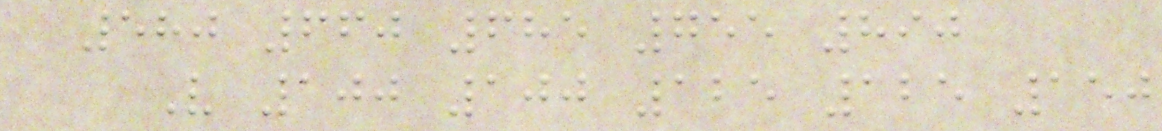580 660 685 755 890
V 100 100 125 125 150
